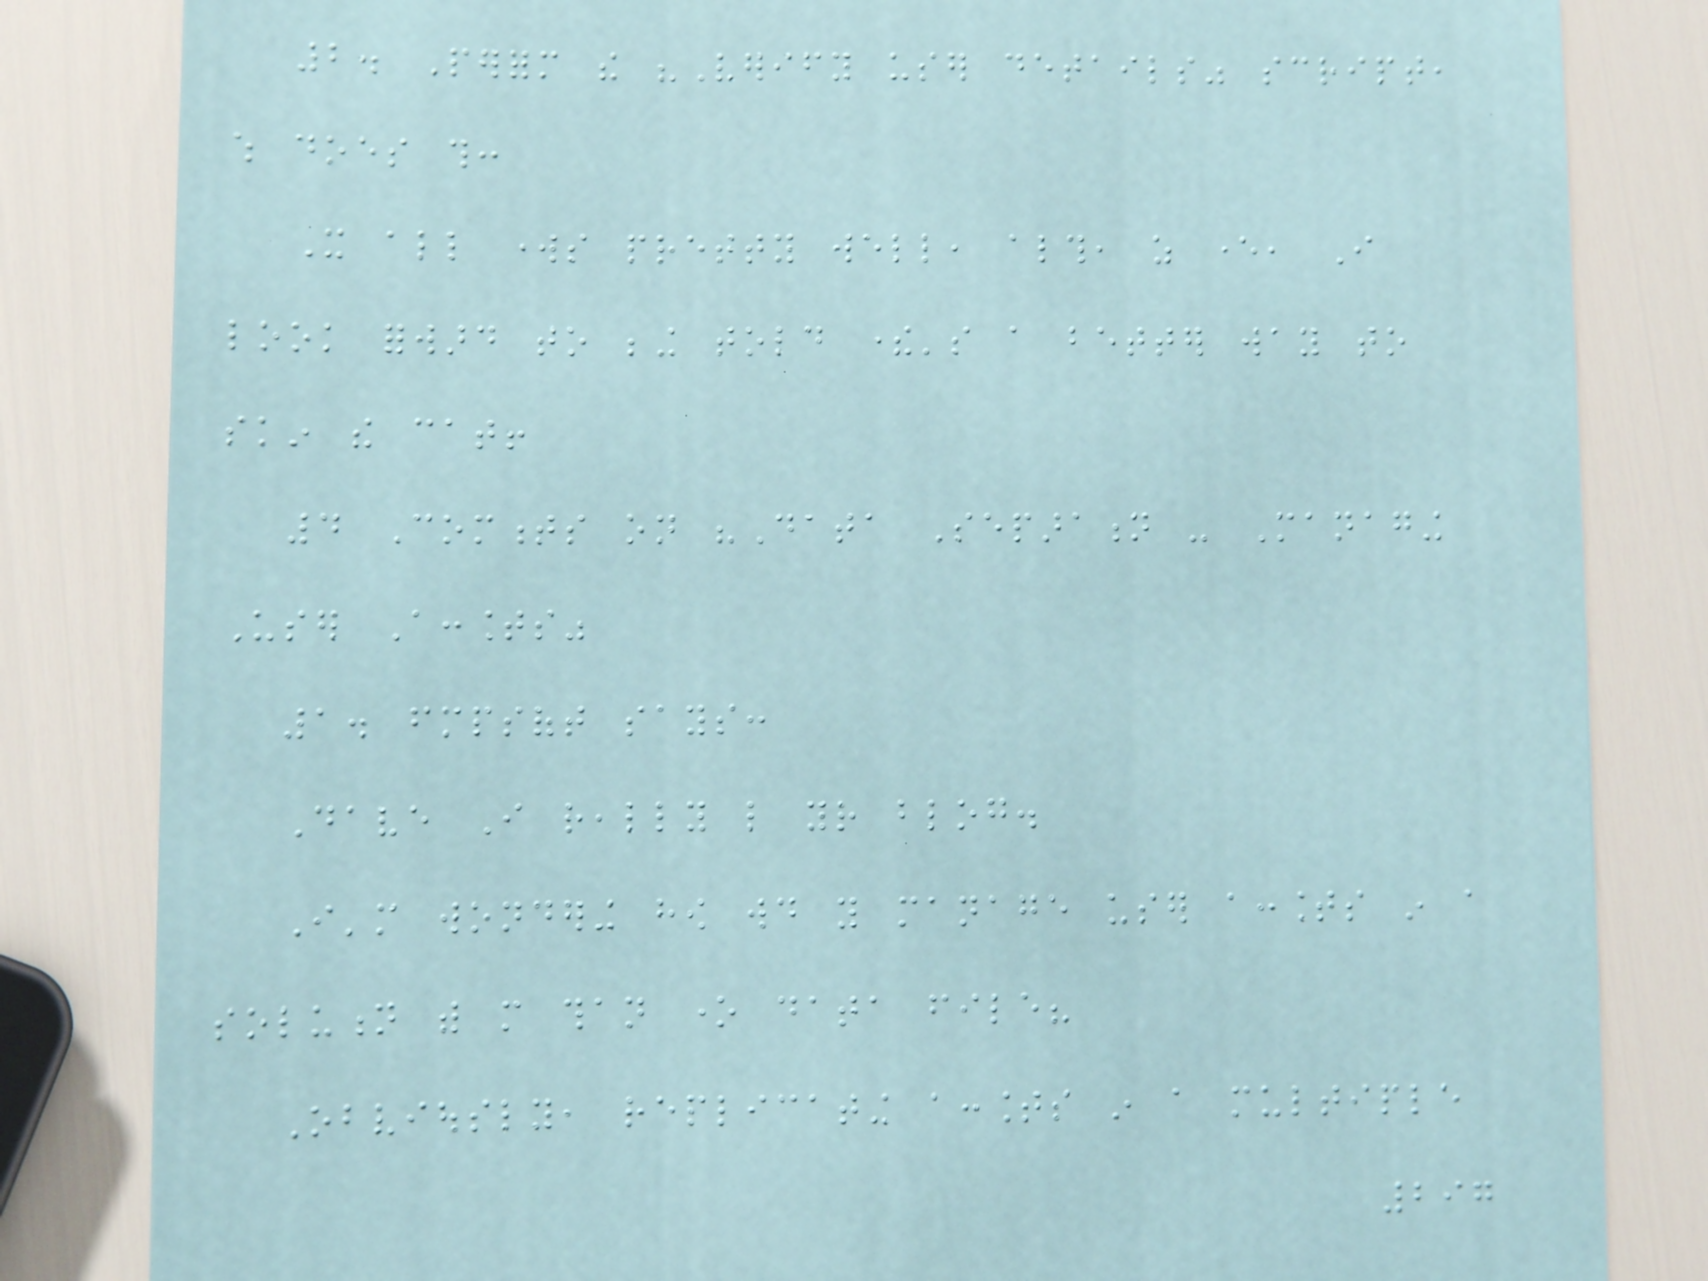2. Perform the "Verify user details" script,
which does this:
It all works pretty well, although, as ever, I
look forward to being told there's a better way to
skin the cat!
4 Comments on "Data Separation - Managing
User Accounts"
1. fmpsoft says:
Dave I really like your blog.
I'm wondering how would you manage user accounts in a
solution with more than one data file?
Obviously, replicating accounts in a multiple
297
